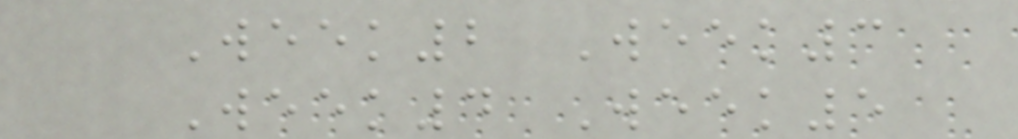Week2 Week3
Week4 Week5
